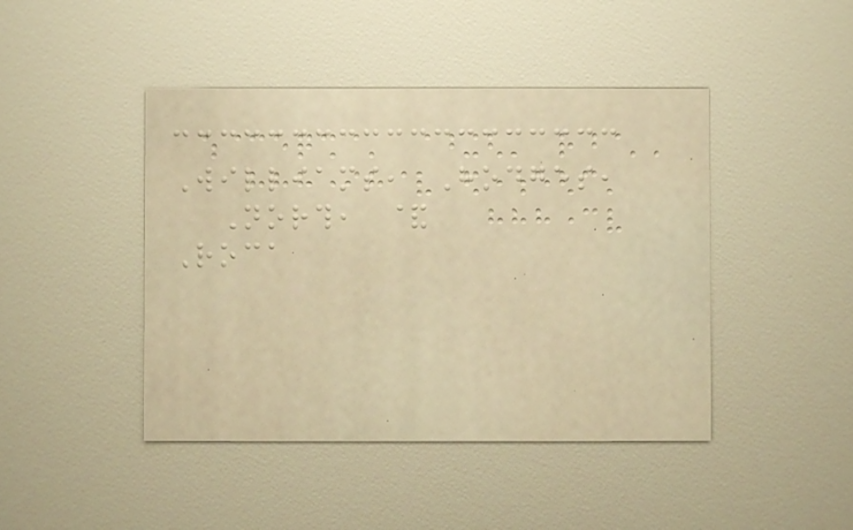Williams, Hodges,
North, &
Roca
